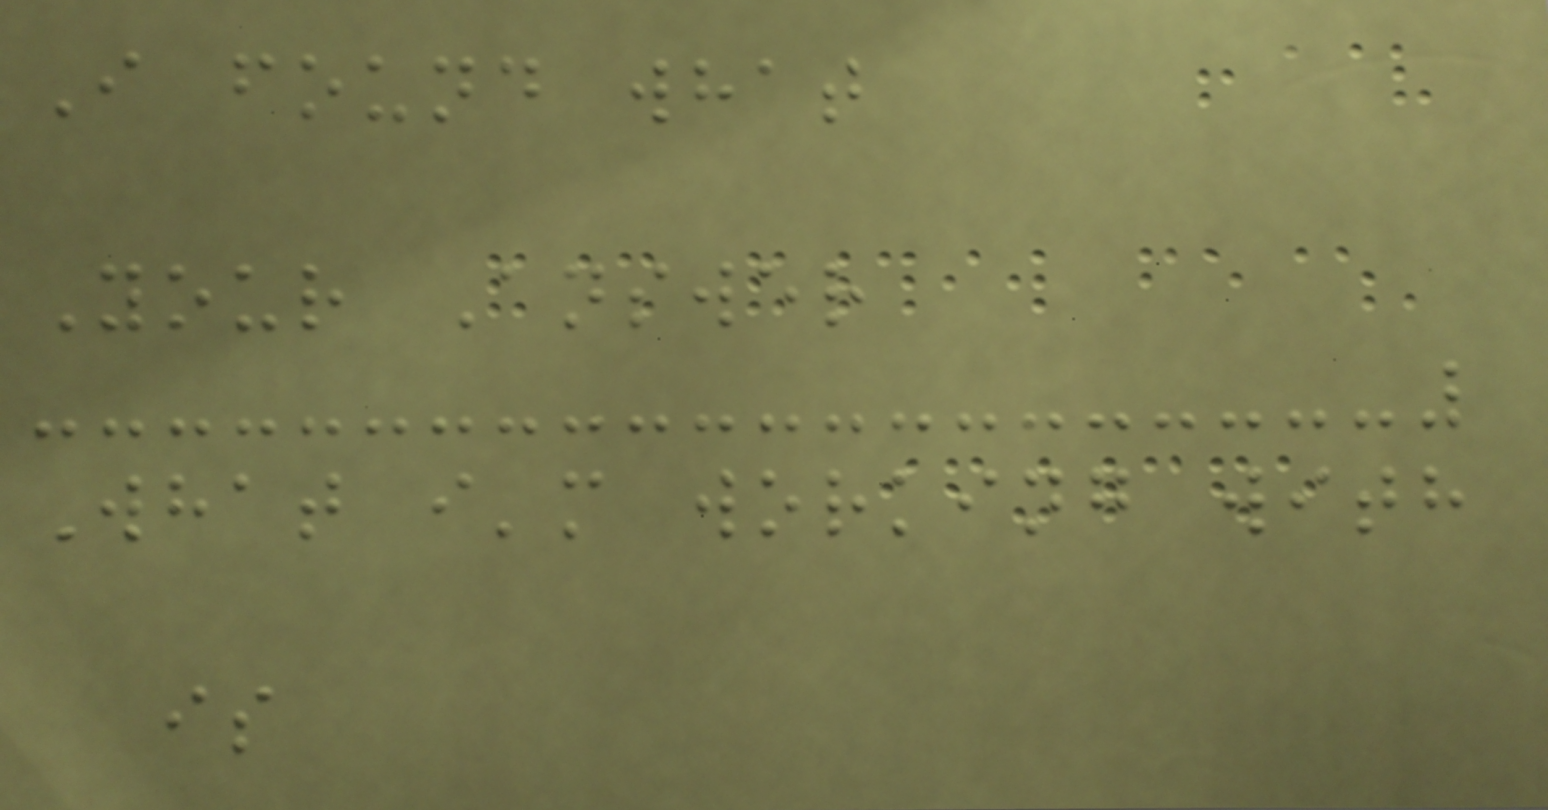I found what
Your Answer
What i'm working with
is
